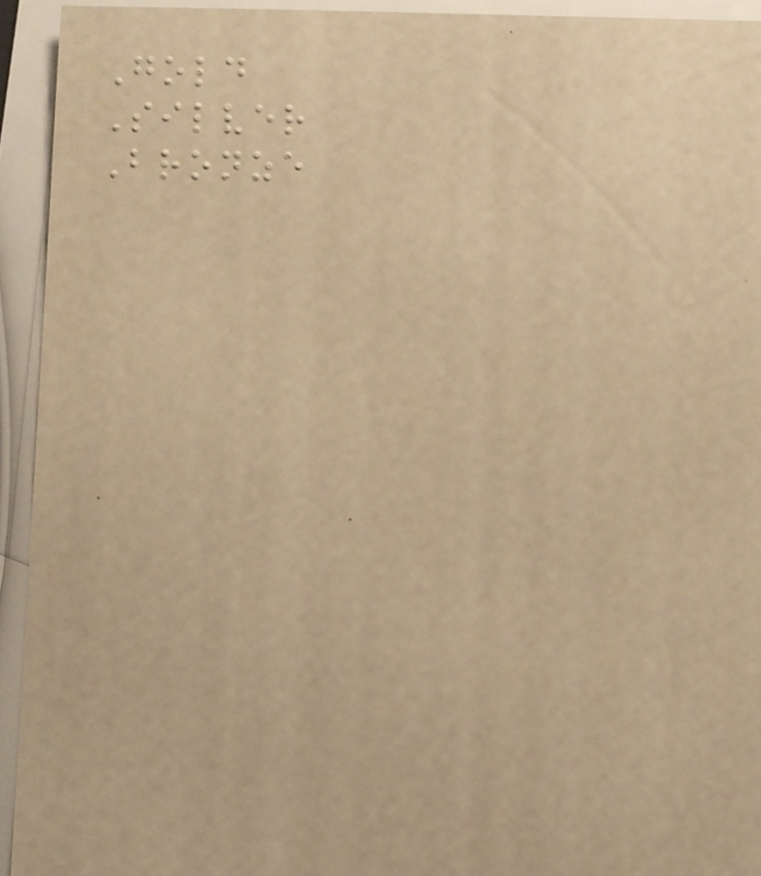Gold
Silver
Bronze
